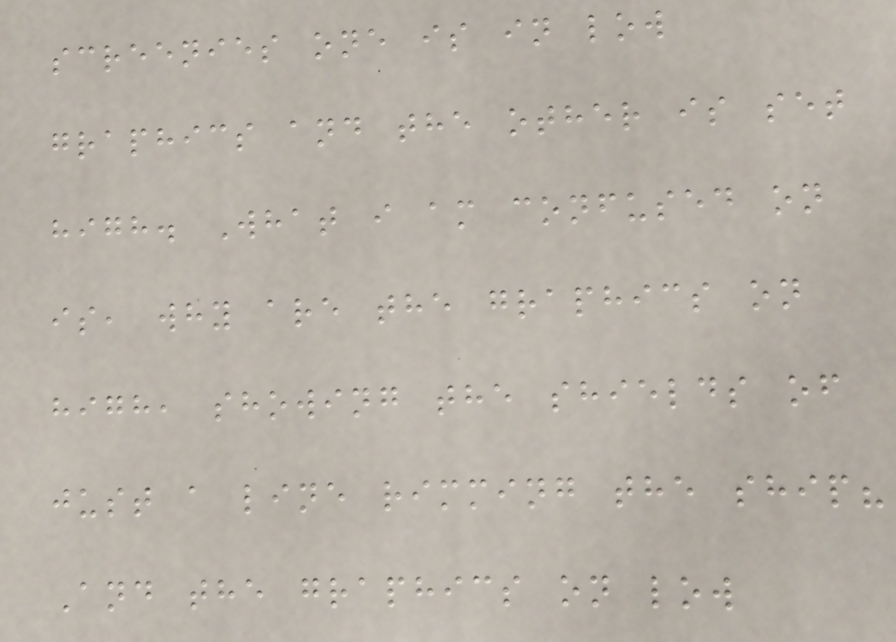screenies one is in low
graphics and the other is set
high. What i am confused on
is, why are the graphics on
high, showing the shields of
just a line rimming the ship?
And the graphics on low
